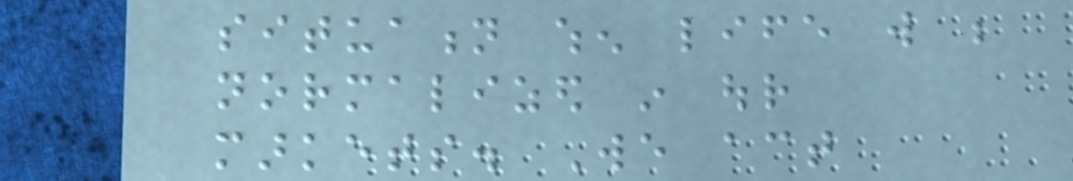situation when life will be
normalized in our
markets. We act
